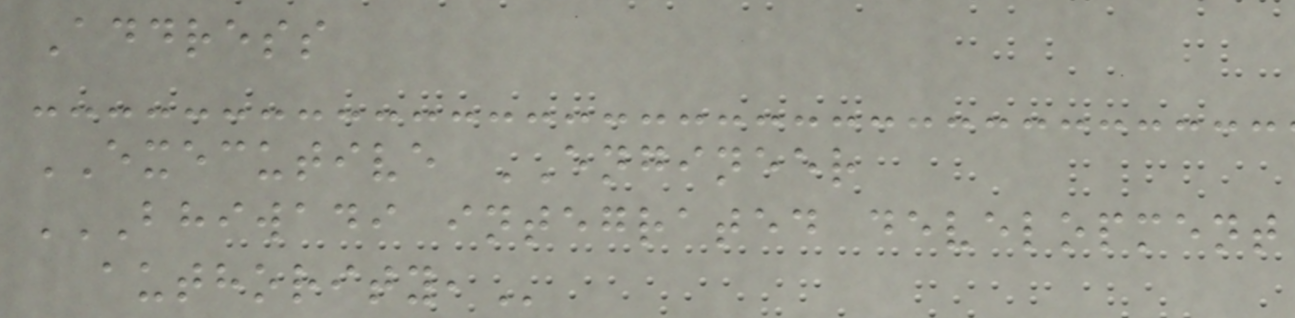Address
EXECUTIVE ENGINEER
BHIWADI INTEGRATED DEVELOPMENT
AUTHORITY,
